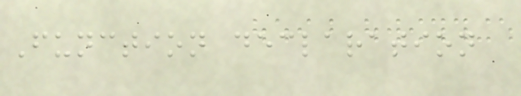Function declaration
